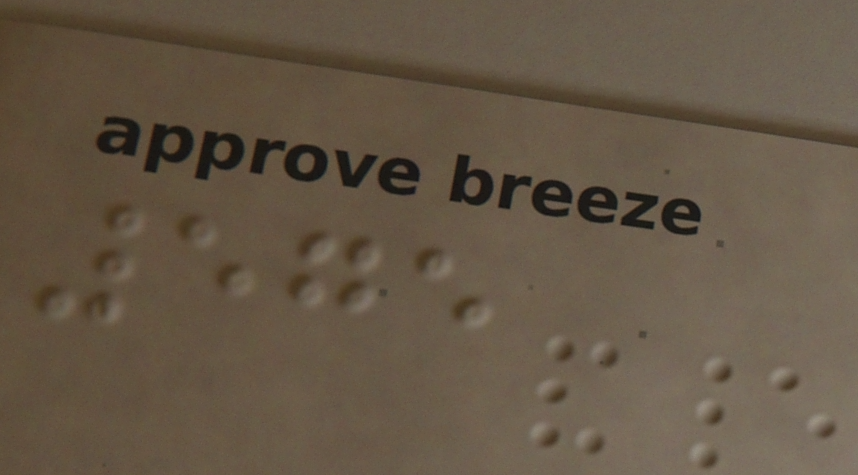575
